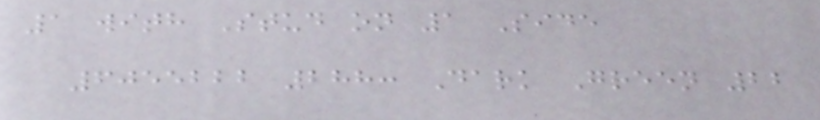1 with Stud on 1 Side
6055222 288: Dark Green 22
